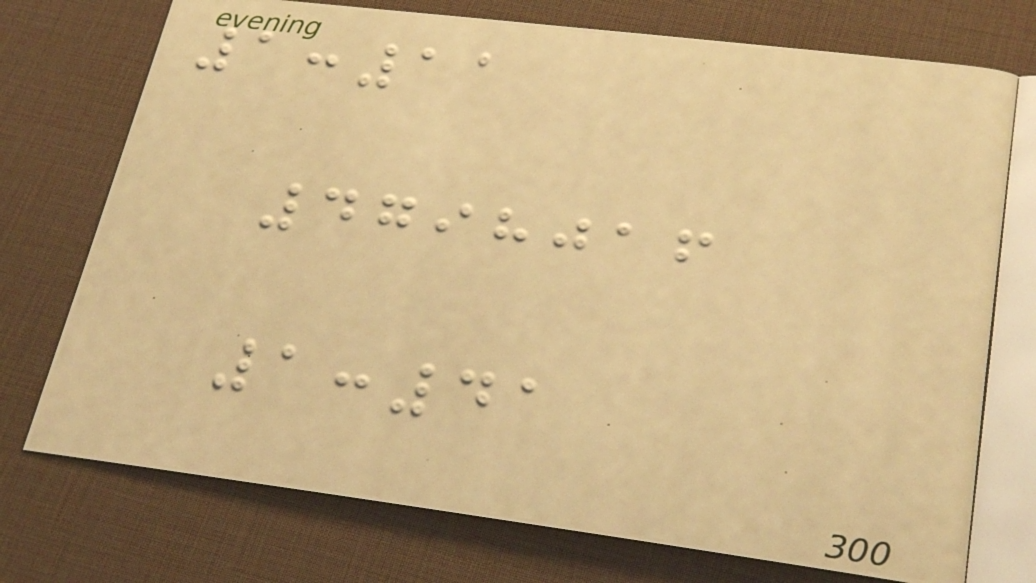1:11
4798016
1:41
